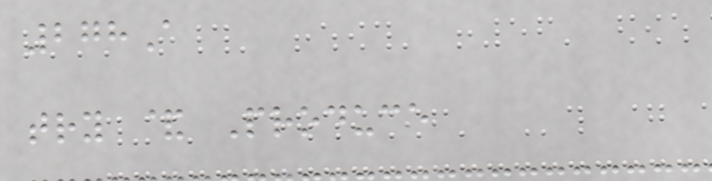278A
try & Produce
